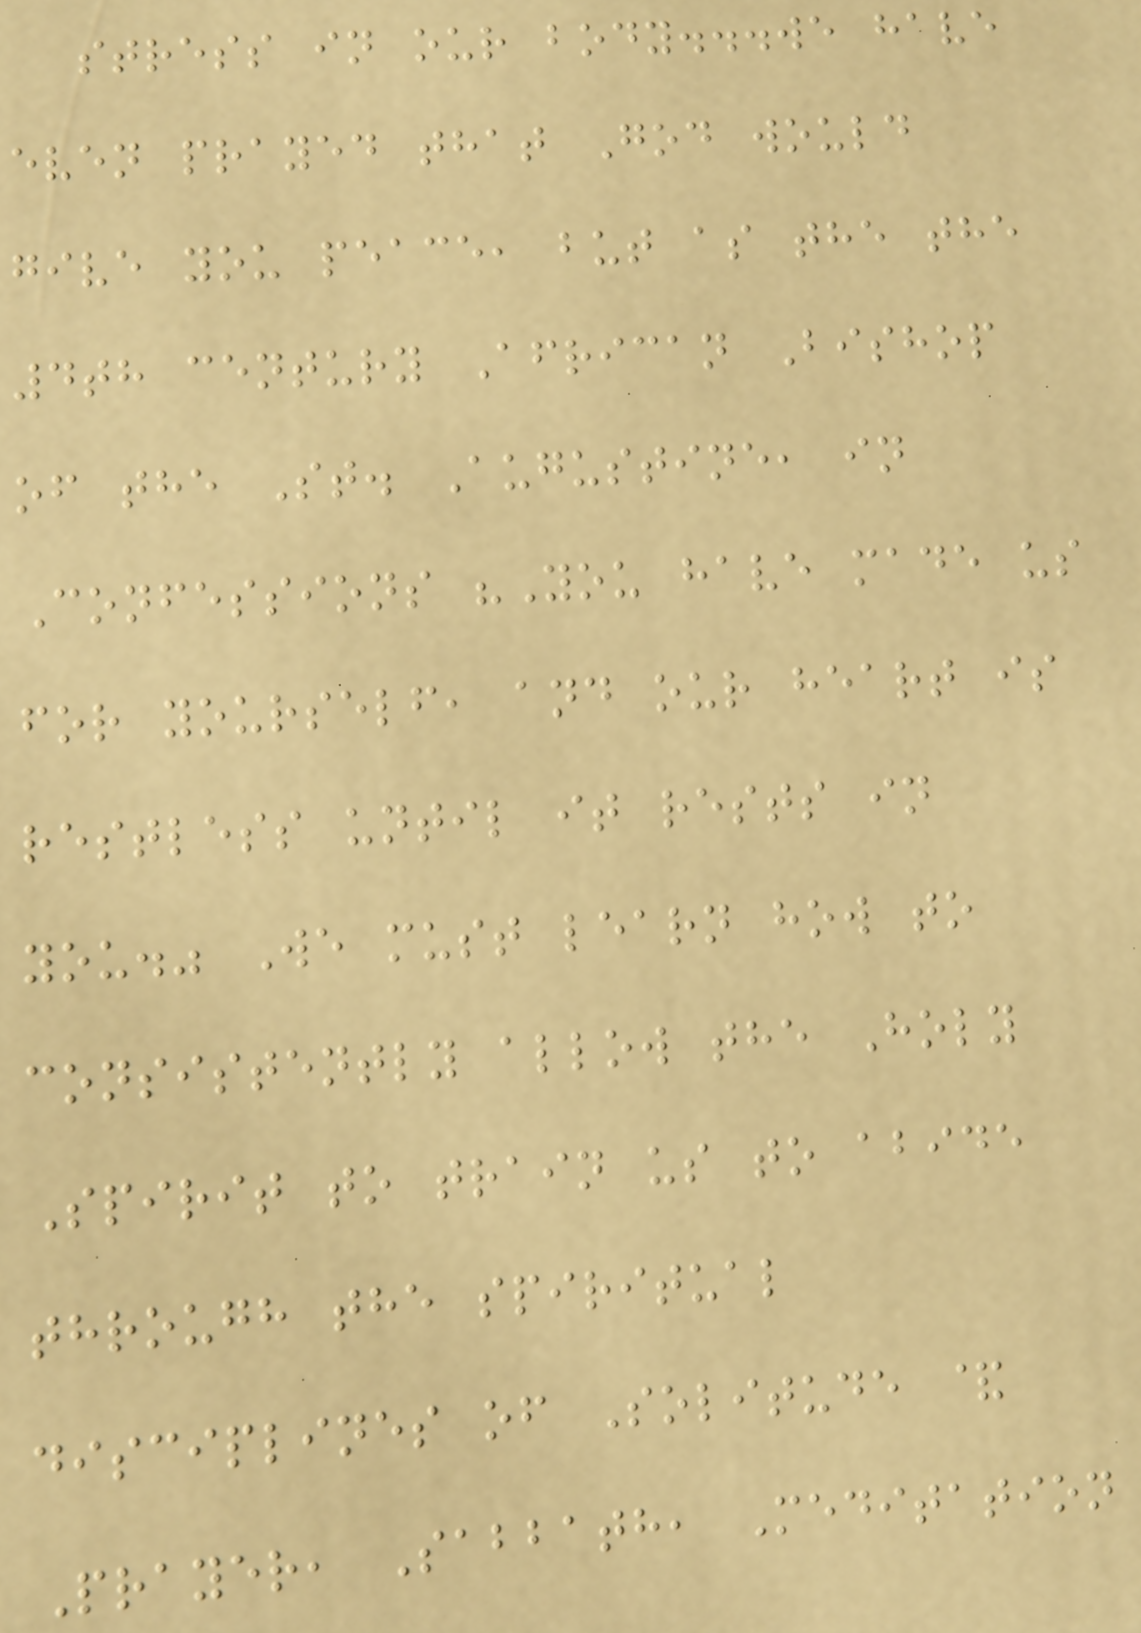stress in our body...we have
even prayed that God would
give you peace, but as the the
4th century African Bishop
of the St. Augustine, in
Confessions "You have made us
for yourself, and our heart is
restless until it rests in
you." We must learn how to
consistently allow the Holy
Spirit to train us to abide
through the spiritual
disciplines of Solitude &
Prayer, Sabbath, Meditation
